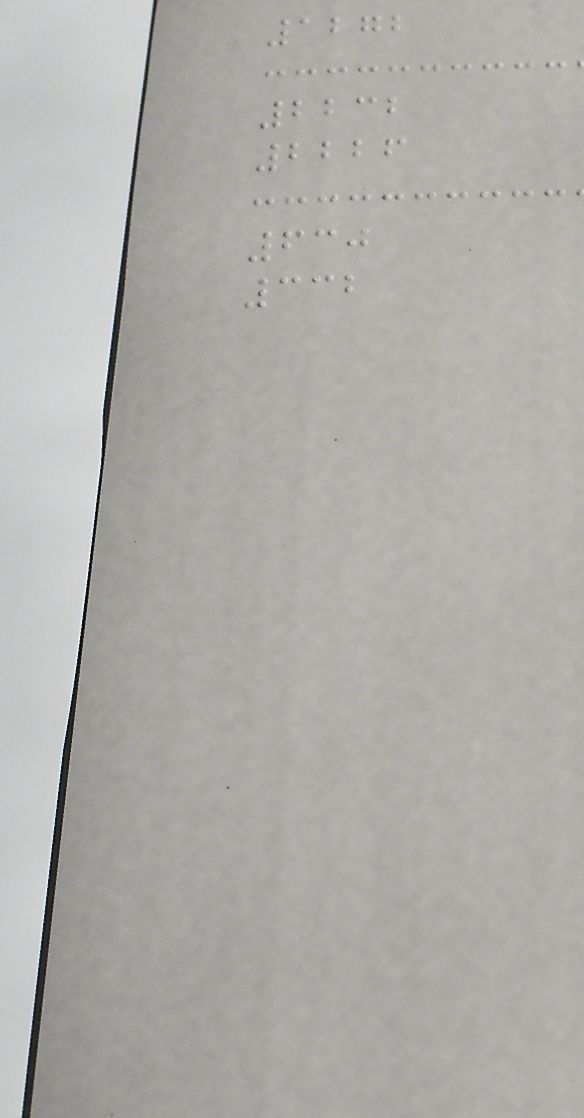1272
2232
2226
630
332
